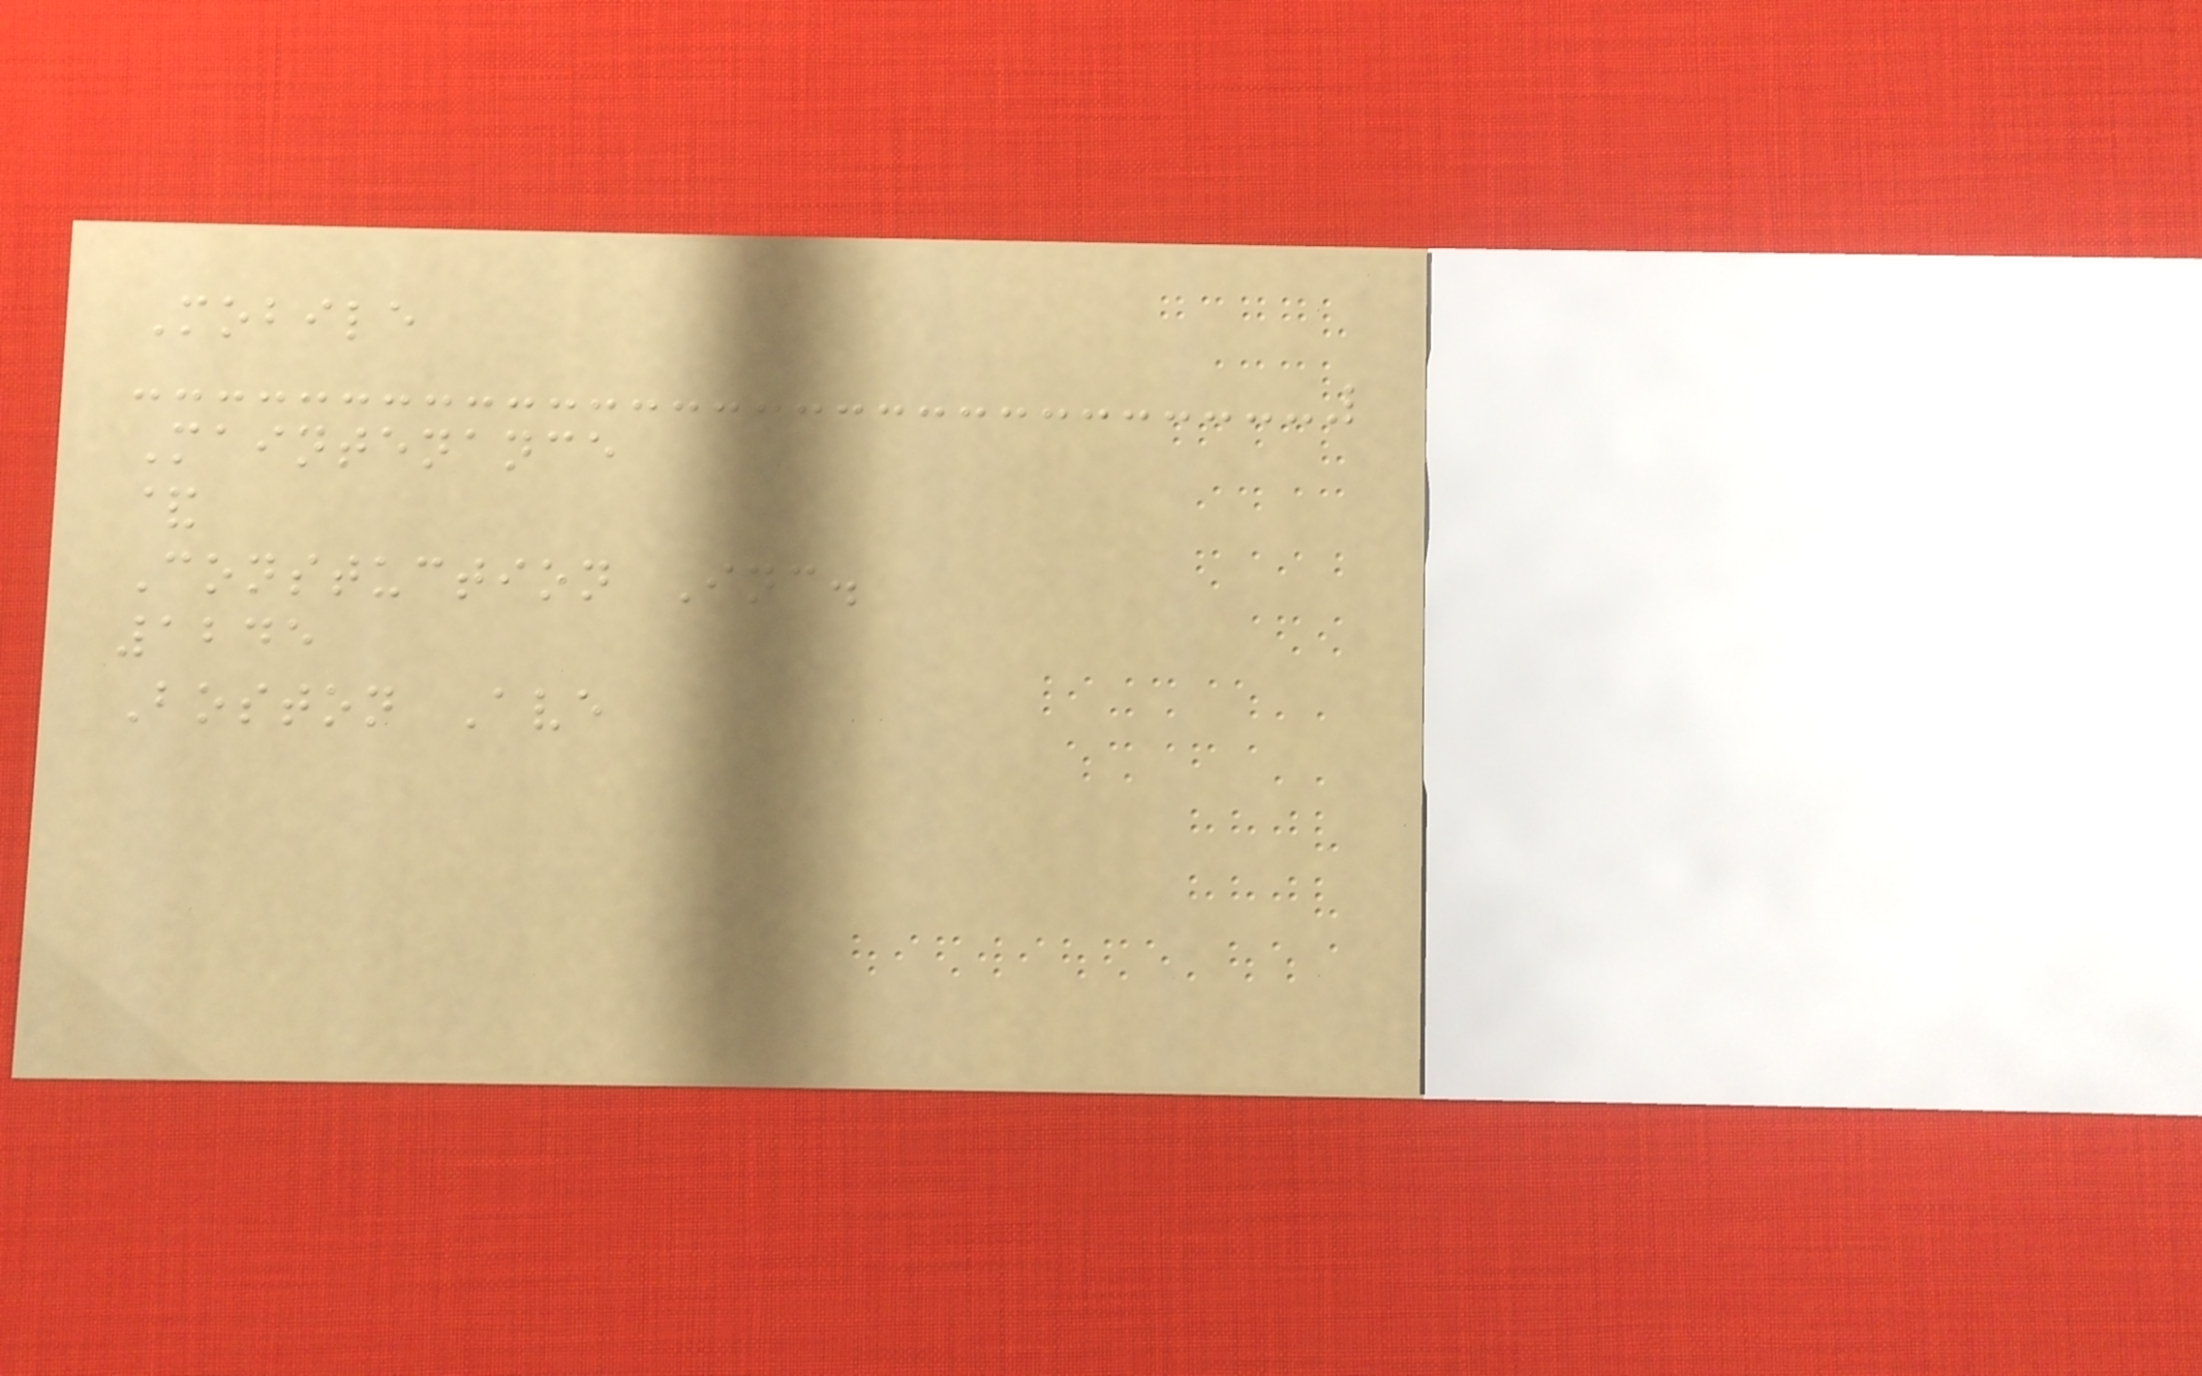Mobile
Maintenance
&
Constuction Inc.
1245
Boston Ave
